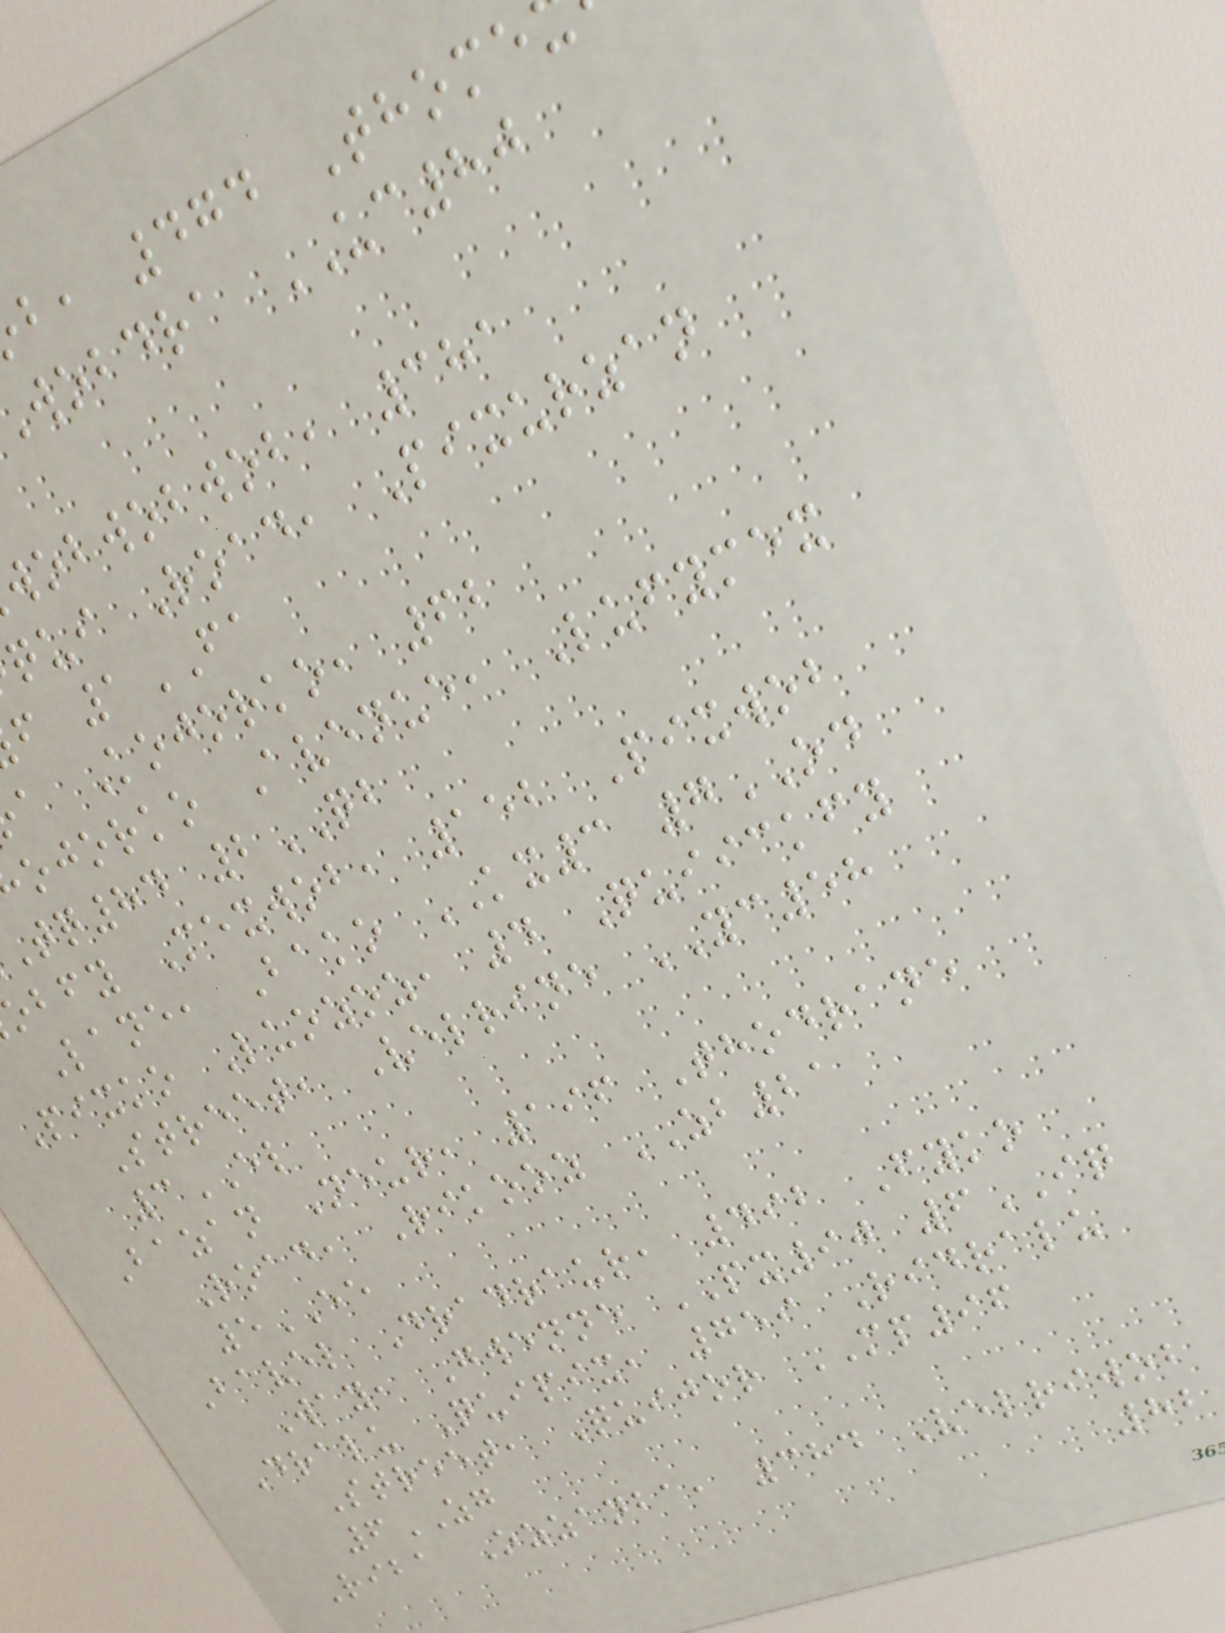b, 474 Thome
wobdra UC80
obwobwob, 381
qui Road, Pixurzan
f 1FA
a Kojorko, 62
ojorko Avenue, Lufymex
tq84 2QB
obfy Mexwob, 152 Pixwob
Lane, Bako KX3 7OD
Pixko Luozoz, 4 Quiickfy
Street, Velrine YC58
3EL
Bazan Neur, 196 Thodrane
Road, Rikooz ZB21
5EE
Bavel Dradraur, 492 Fyko
Way, Gwenne PX90 6IQ
Dralu Quipix, 759 Ridralu
Street, Quijor MP96
6ZG
Riba Ozzanba, 384 Velriwob
82
